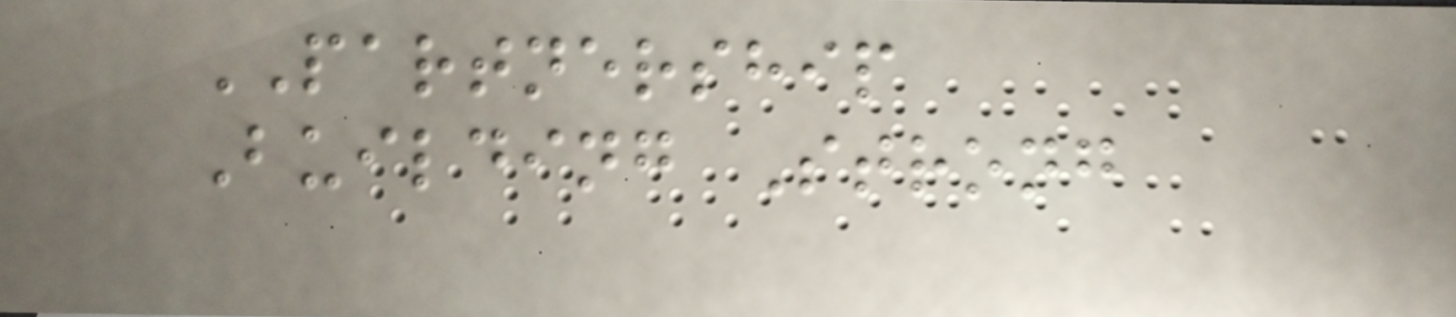PARTNERSHIP
Building Strong
